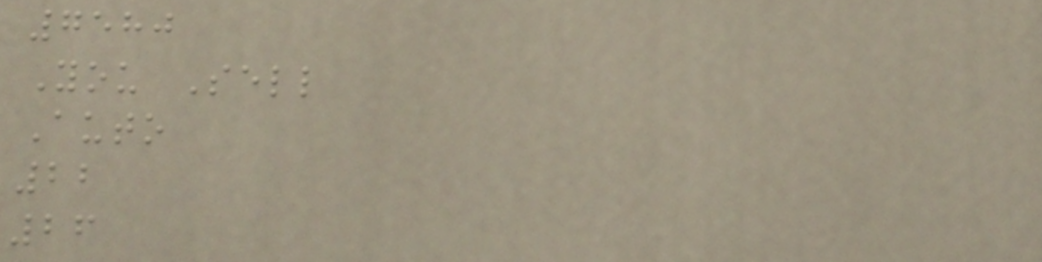7580
You Sell
Auto
22
26
